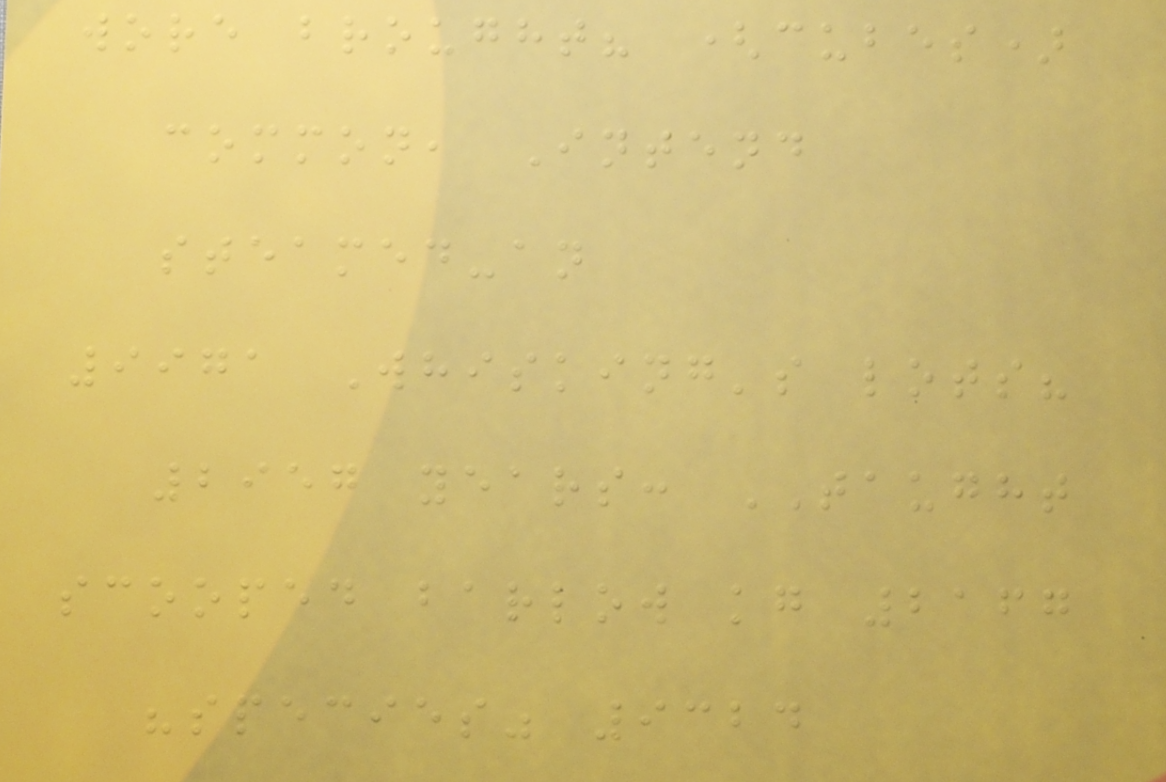wore brought? (cubes)
common, Intend
steamed-an
9971 Whisking's lots?
2957 years: TAUGHT
scooped barlow kg 2167
"species" 9324
